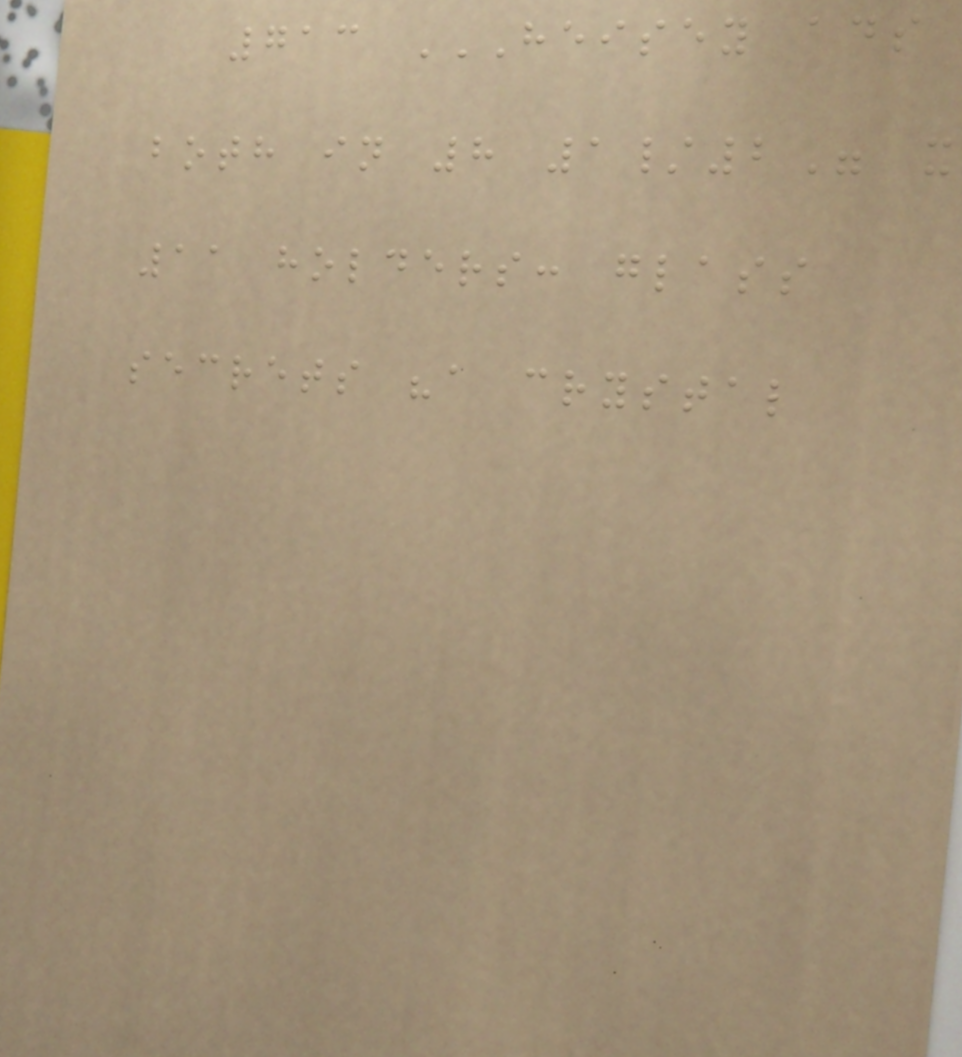713 HEISEY ADS
BOTH IN 8 1/2" X
11 HOLDERS: GLASS
SECRETS "A CRYSTAL
